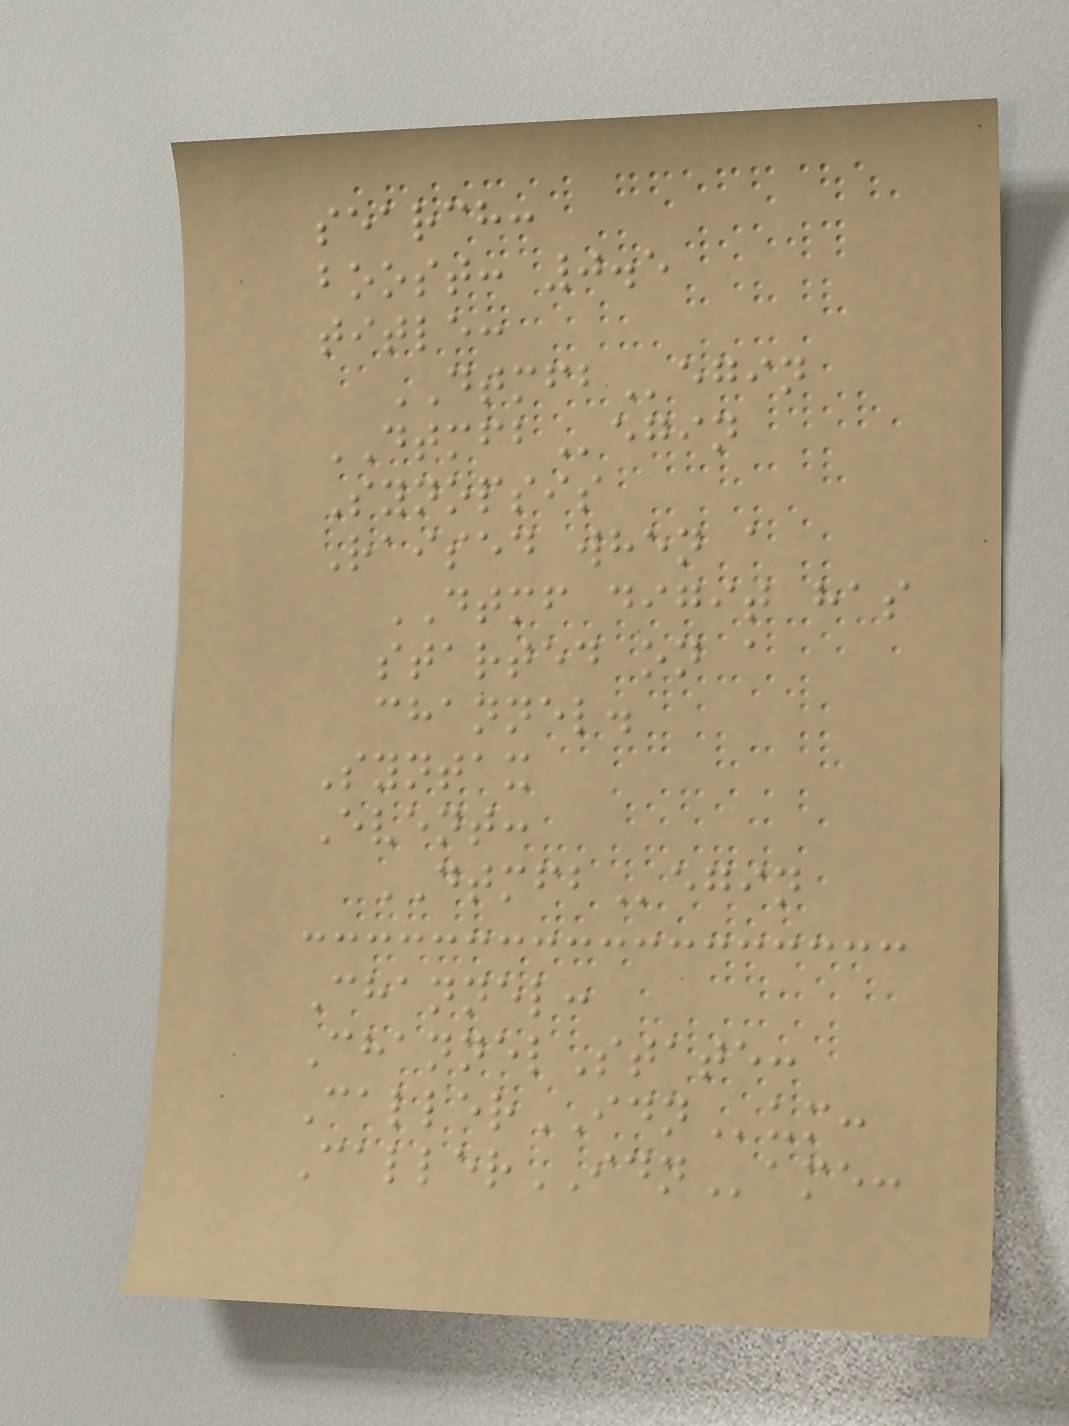search:
boost: 0.5
title:
DTMFBegin
DTMFBegin
Synopsis
Raised when a
DTMF digit has
started on a
channel.
Syntax
Event:
DTMFBegin
Channel:
ChannelState:
CallerIDNum:
CallerIDName:
